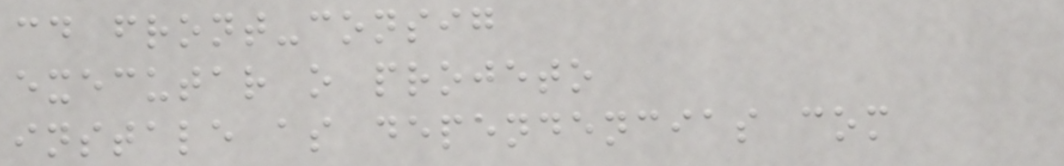cd front-consig
executar o projeto
instale as dependencias com
